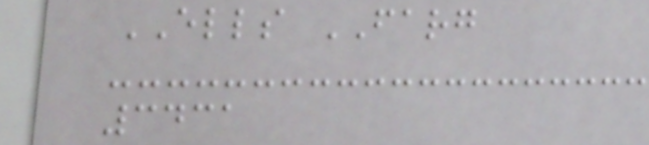ELLS FARG
3431
